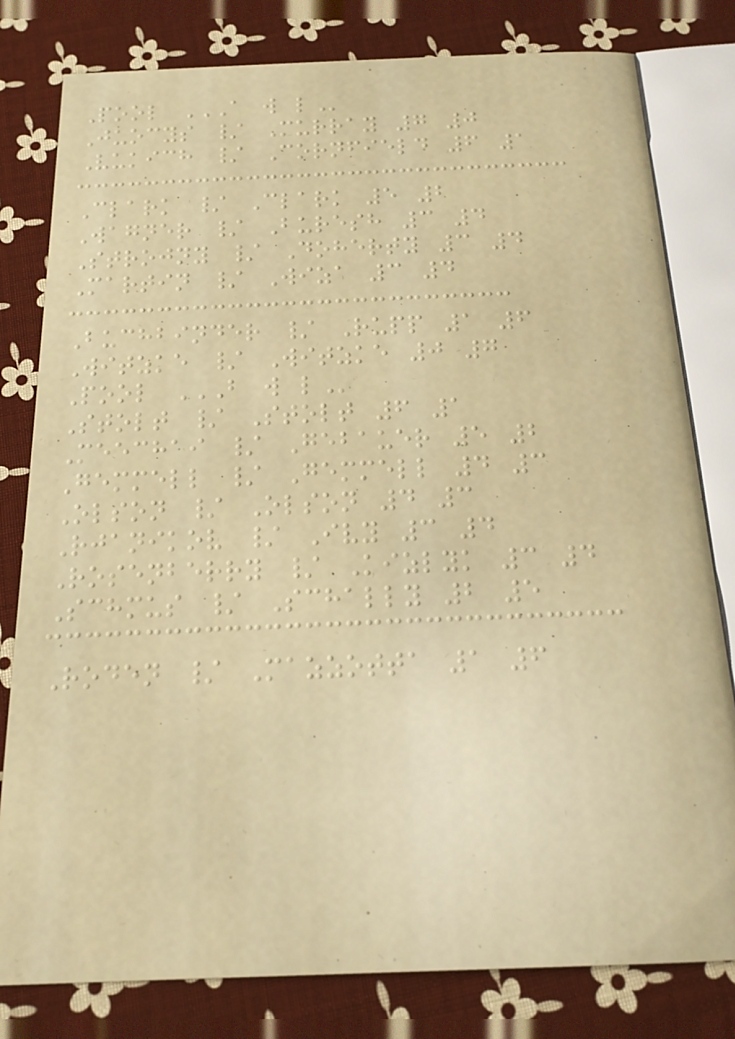Pool A W L
Juocys / Murray 7 0
Vukich / Cornfield 6 1
Clark / Clark 5 2
Wagner / Buresh 3 4
Strojny / Doherty 3 4
Martin / Wiza 3 4
Buchbinder / Rupp 1 6
Witzke / Witzke 0 7
Pool B W L
Stolt / Stolt 6 1
Meechai / Gebauer 5 2
Gemmell / Gemmell 4 3
Olson / Olson 4 3
Rjanikov / Ivy 3 4
Rosenberry / Kizlyk 3 4
Schmus / Schally 2 5
Roden / Mazzotta 1 6
